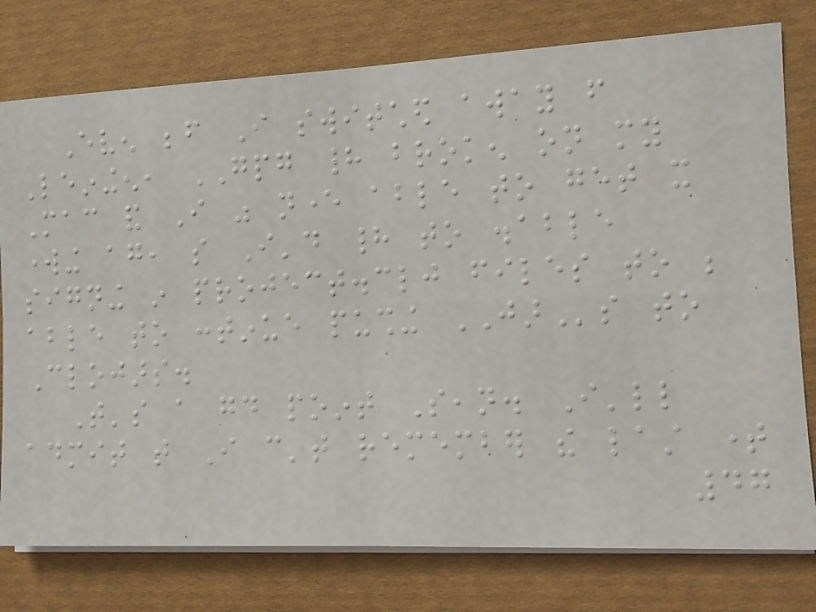Even before I switched away from
Leiningen, GPG had broken on my
Mac and I was never able to get it
working again, so I'd had to disable
signing in project.clj files to be
able to continue pushing JARs to
Clojars.
That's a good point Sean. I'll
admit that I can't remember the last time
47
